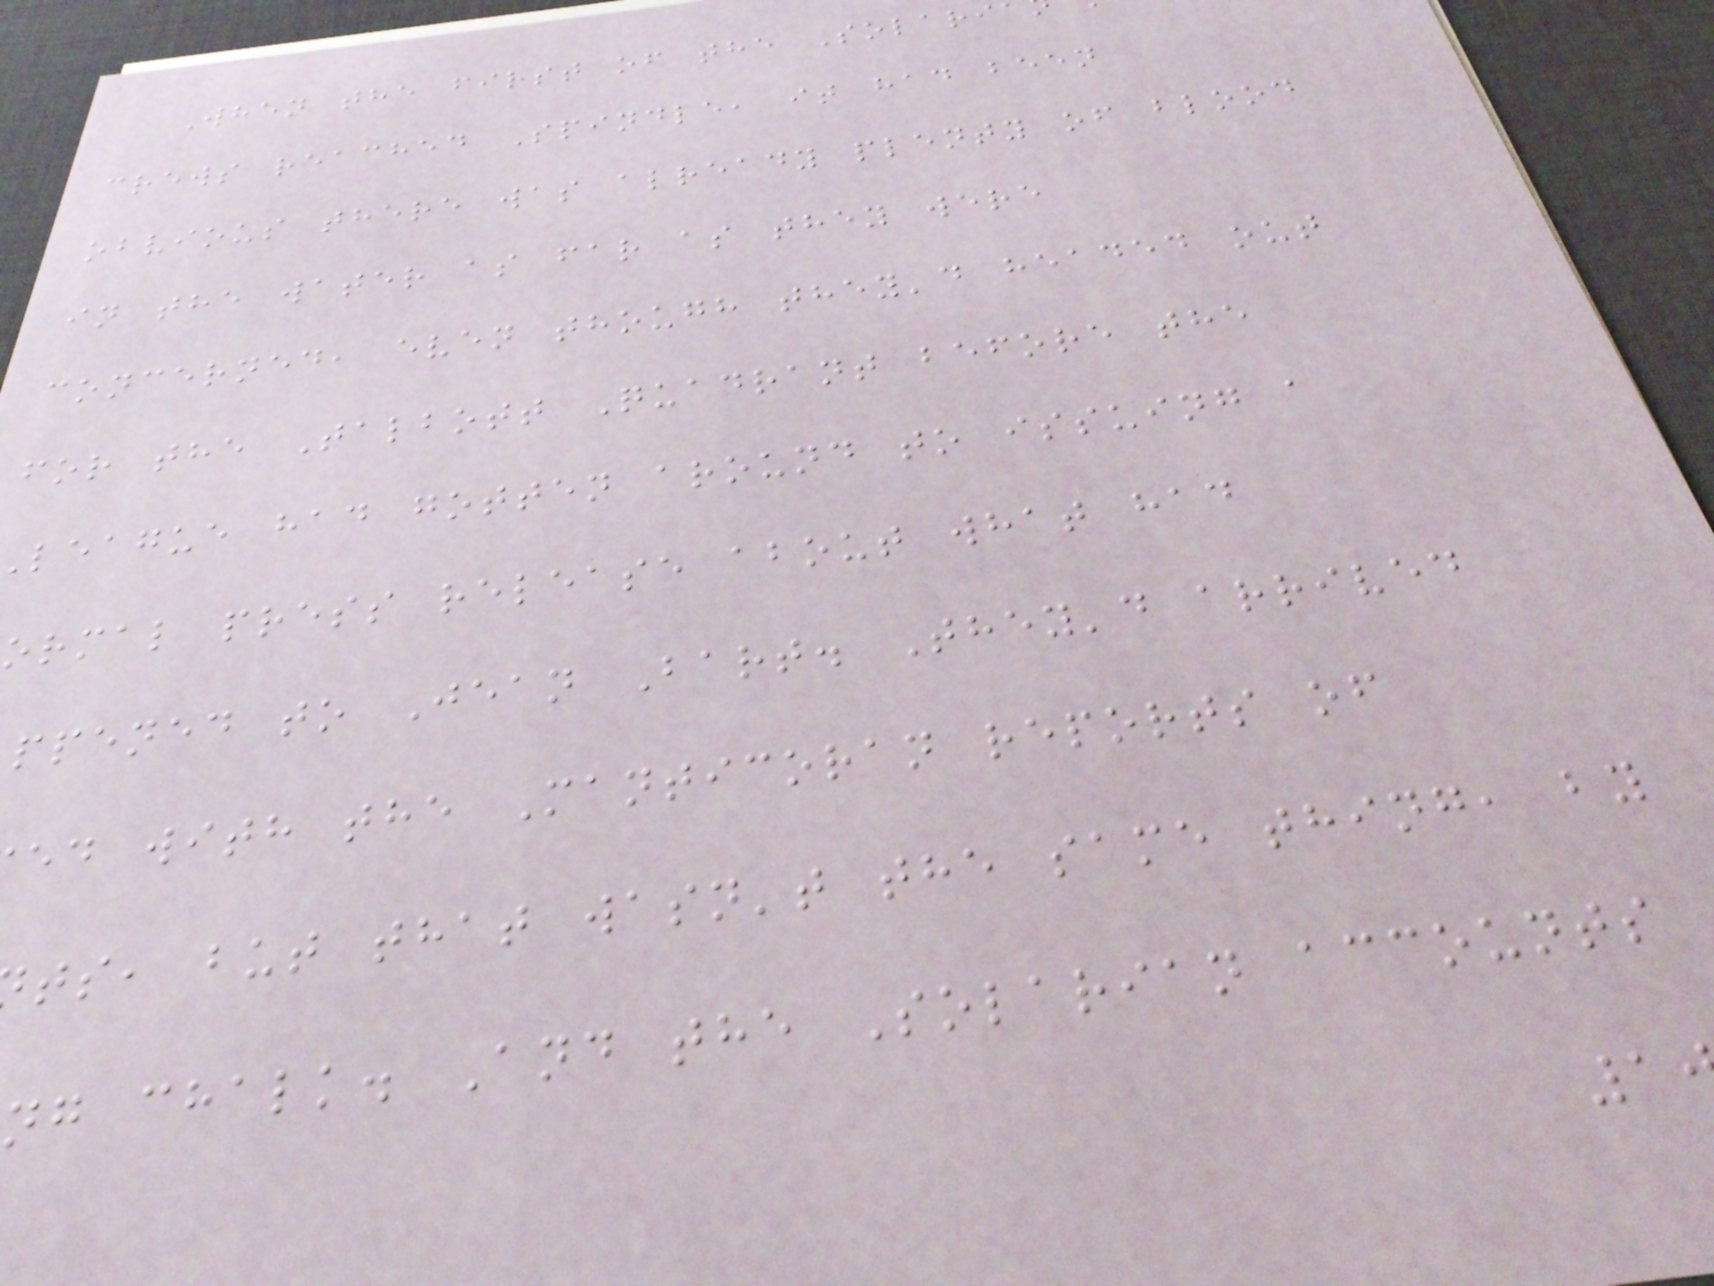When the first of the Solari
crews reached Spindle, it had been
obvious there was already plenty of blood
in the water as far as they were
concerned, even though they'd headed out
for the Talbott Quadrant before the
league had gotten around to issuing a
ormal press release about what had
ppened to Jean Bart. They'd arrived
ed with the Manticoran reports of
ts, but that wasn't the same thing, by
ng chalk. And the Solarian accounts
